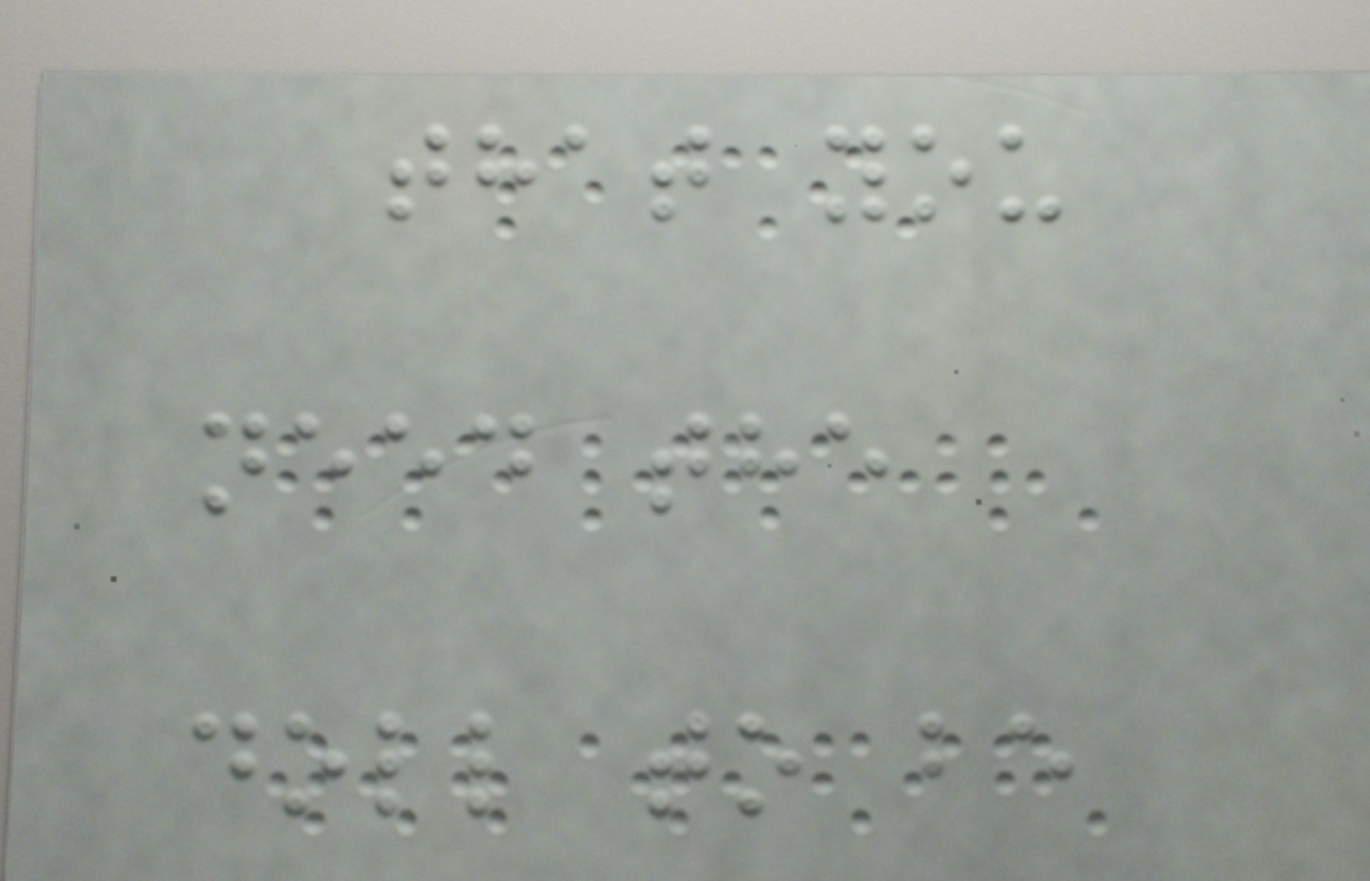that you
need the
doll to be
